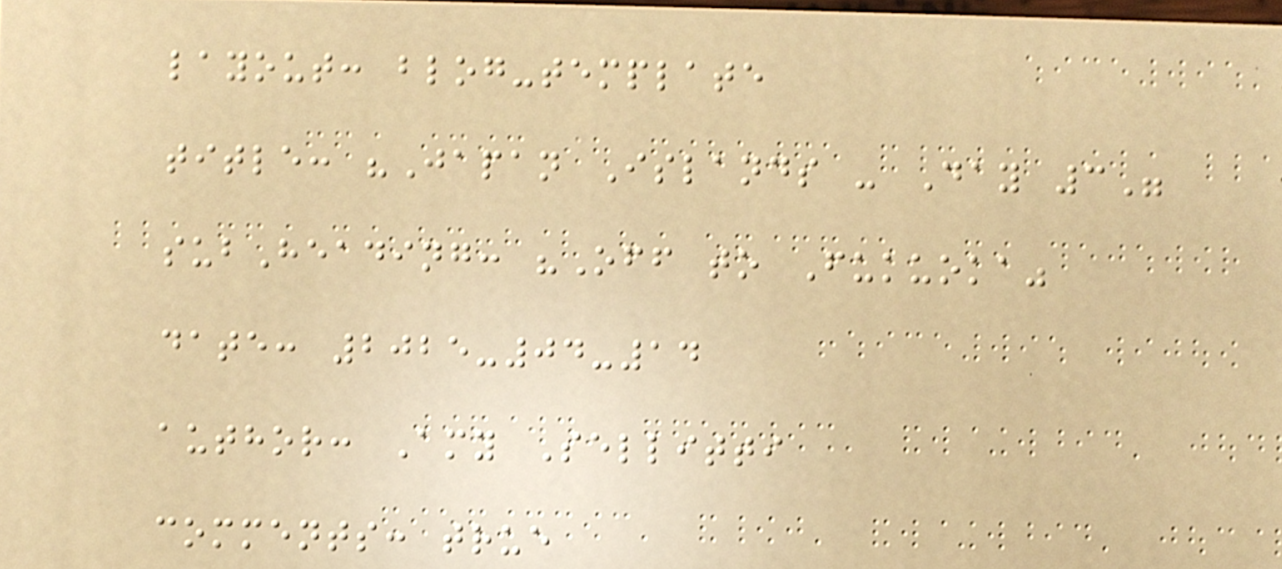layout: blog-template
title: "Japan Islands - Day 3"
subHeading: "Off to Fukuoka"
date: 2025-04-14
author: Amy Sellitti
comments: true
